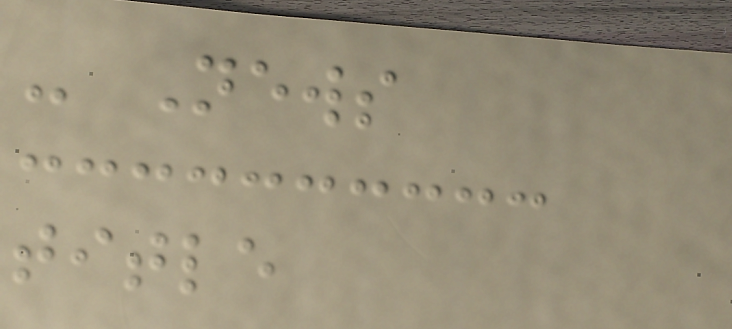- News
title
